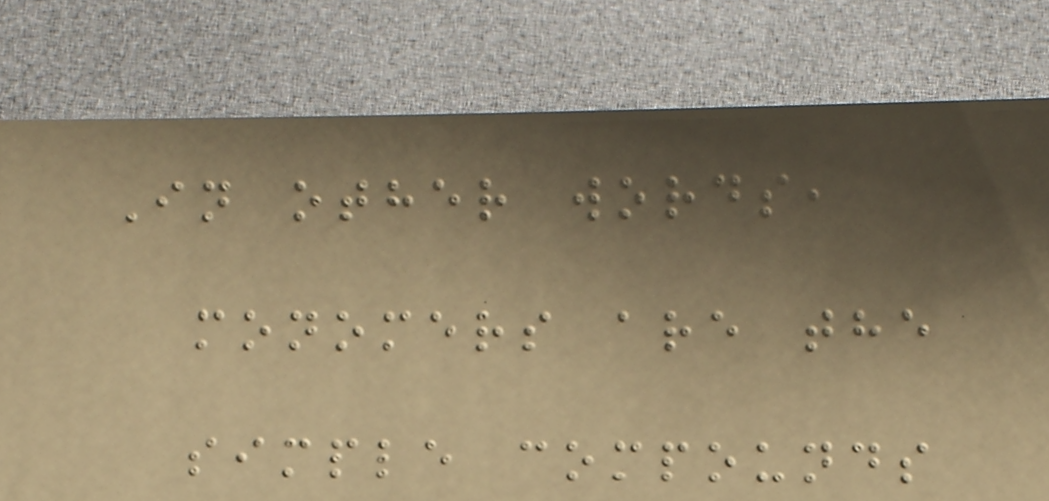In other words,
monomers are the
simple compounds
